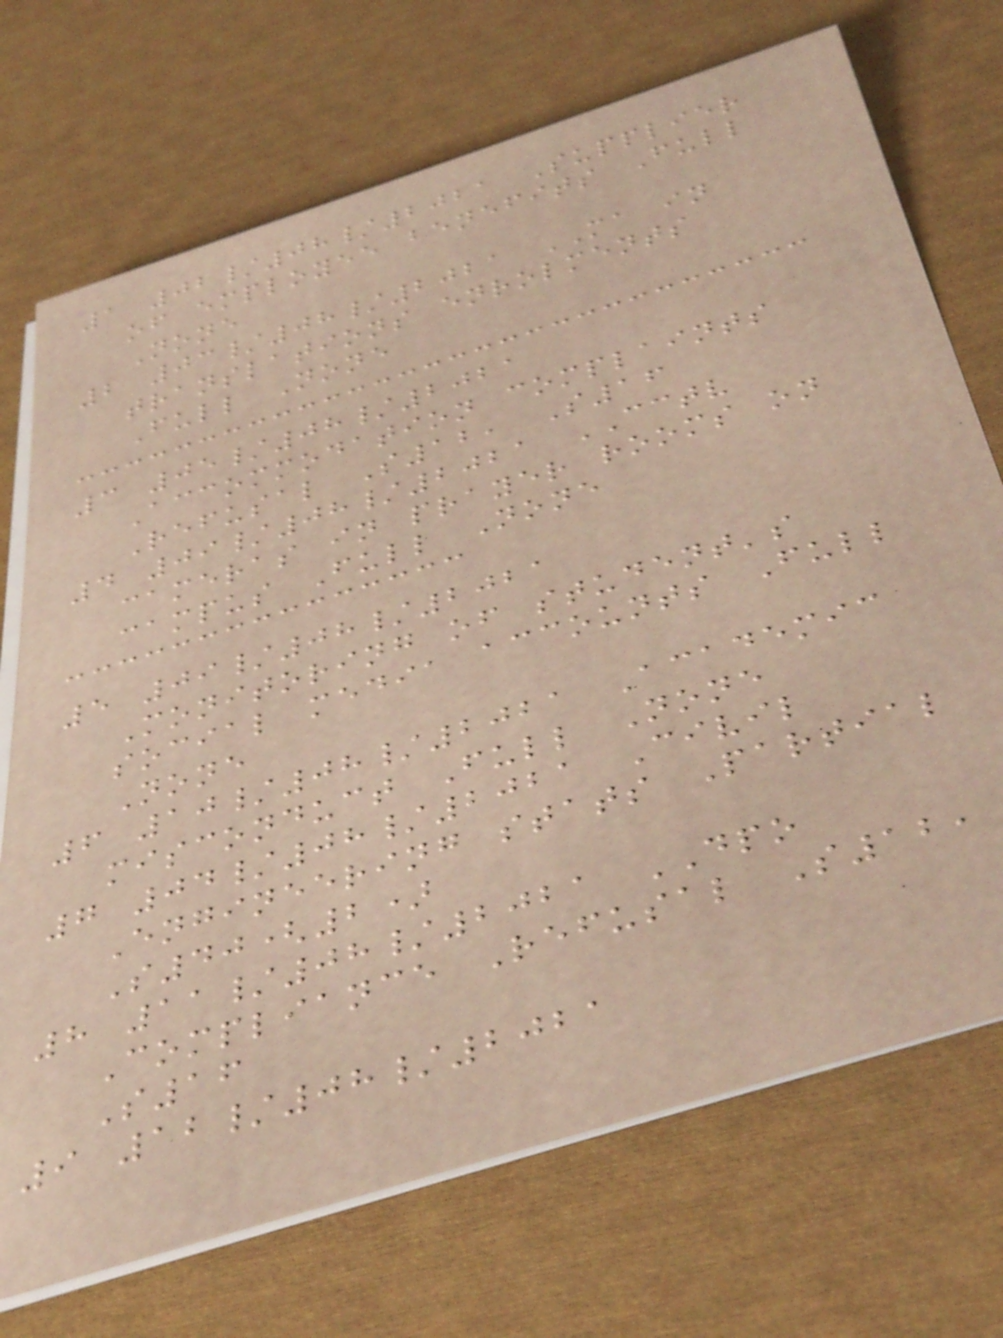1 02/08/2021 Supplier
of employee benefits Full
None
2 03/08/2021 MA in
translations enrolments
Full None
3 05/08/2021
Accommodation complaints
Refusal S12, S16
4 09/08/2021 CCTV
cameras in prayer rooms on
campus Full None
5 09/08/2021
Monitoring of student's
social media accounts Full
None
6 10/08/2021 Academic
misconduct Full None
7 04/08/2021 Civil
Engineering stats Partial
S40(2)
8 11/08/2021 DPO
Compliance Refusal S12,
S16
9 12/08/2021
